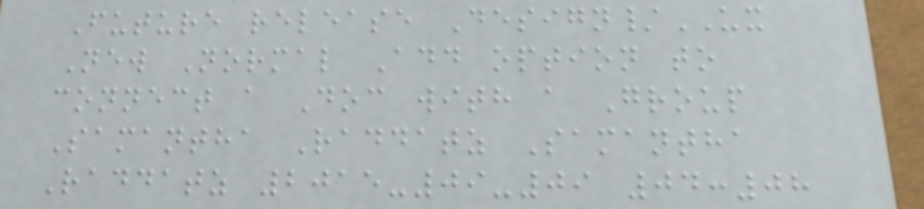Future release Design/UX
New Normal Add option to
connect a Doc with a Group
Samantha Raddatz Samantha
Raddatz 2015-09-09 04:08
